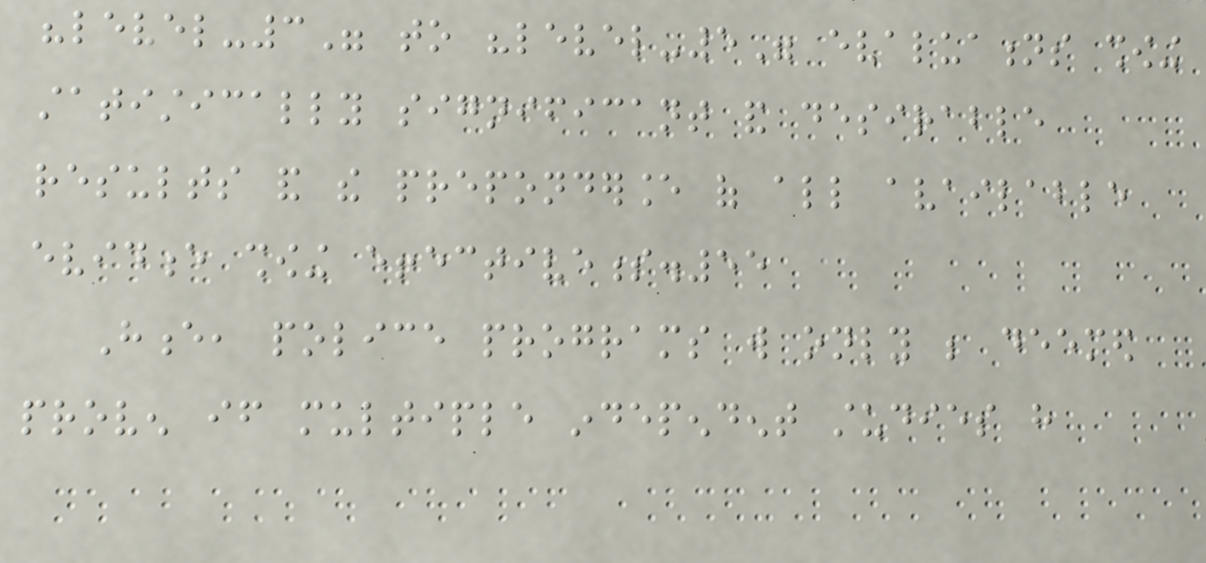"level-3" to "level-5" evaluations showing
statistically significant and desirable
results and the preponderance of all available
evidence showing effectiveness.55
Hence, police programs will only be deemed
proven if multiple independent studies have
